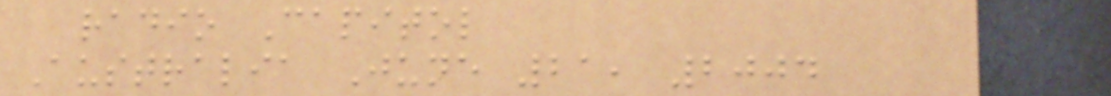radio Capitol
Australia June 21, 2004
